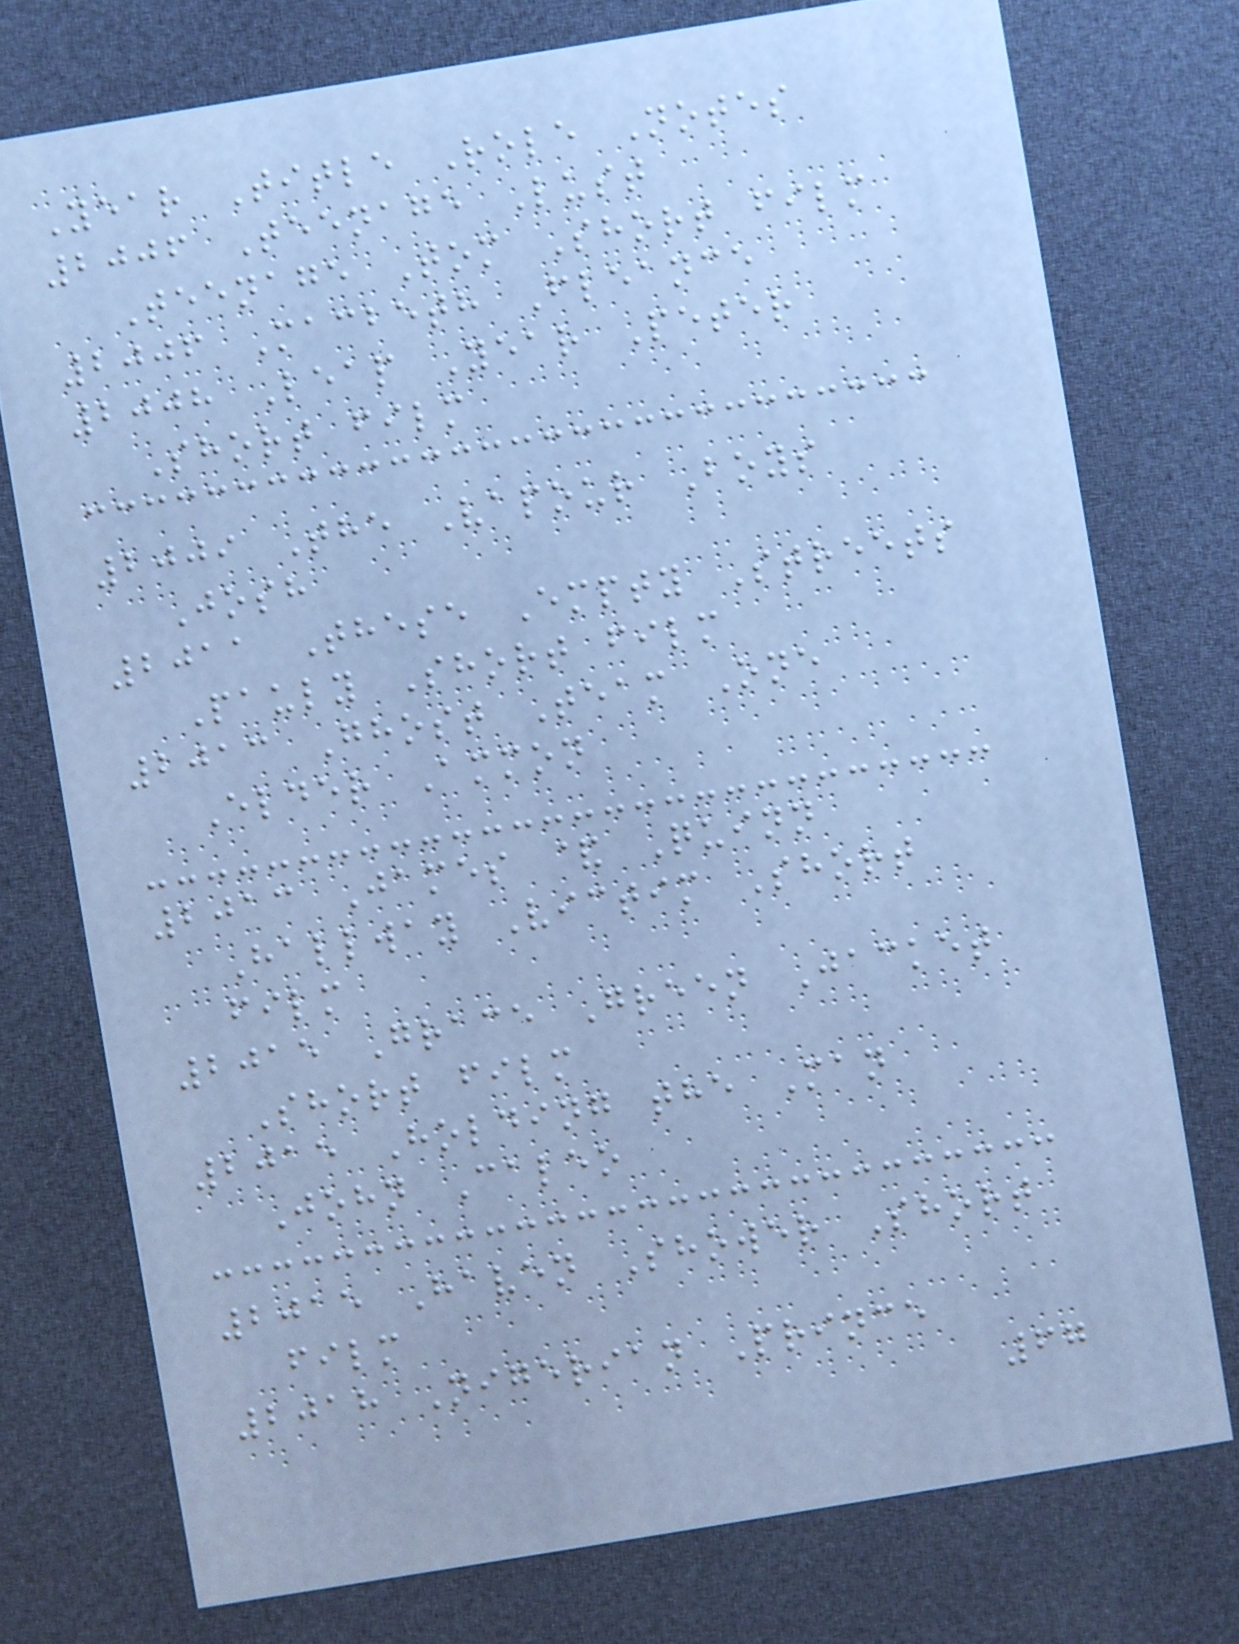Year Title Role Notes
2006 Teenage Lust
Teenage Tom Short film
2006 Macbeth Fleance
2008 Leap Year Peter
Short film
2009 The Vapour Boys
Josh
2011 These Empty Streets
Pauly Short film
2013 Ghost Team One
Elder Ammon
2013 James & Quinn
Hallway Victim Short
film
2015 Grace Green Jacket
Short film
2015 Holding the Man
John Caleo
2015 Haven Shower Short
film
2018 Nigerian Prince
67
